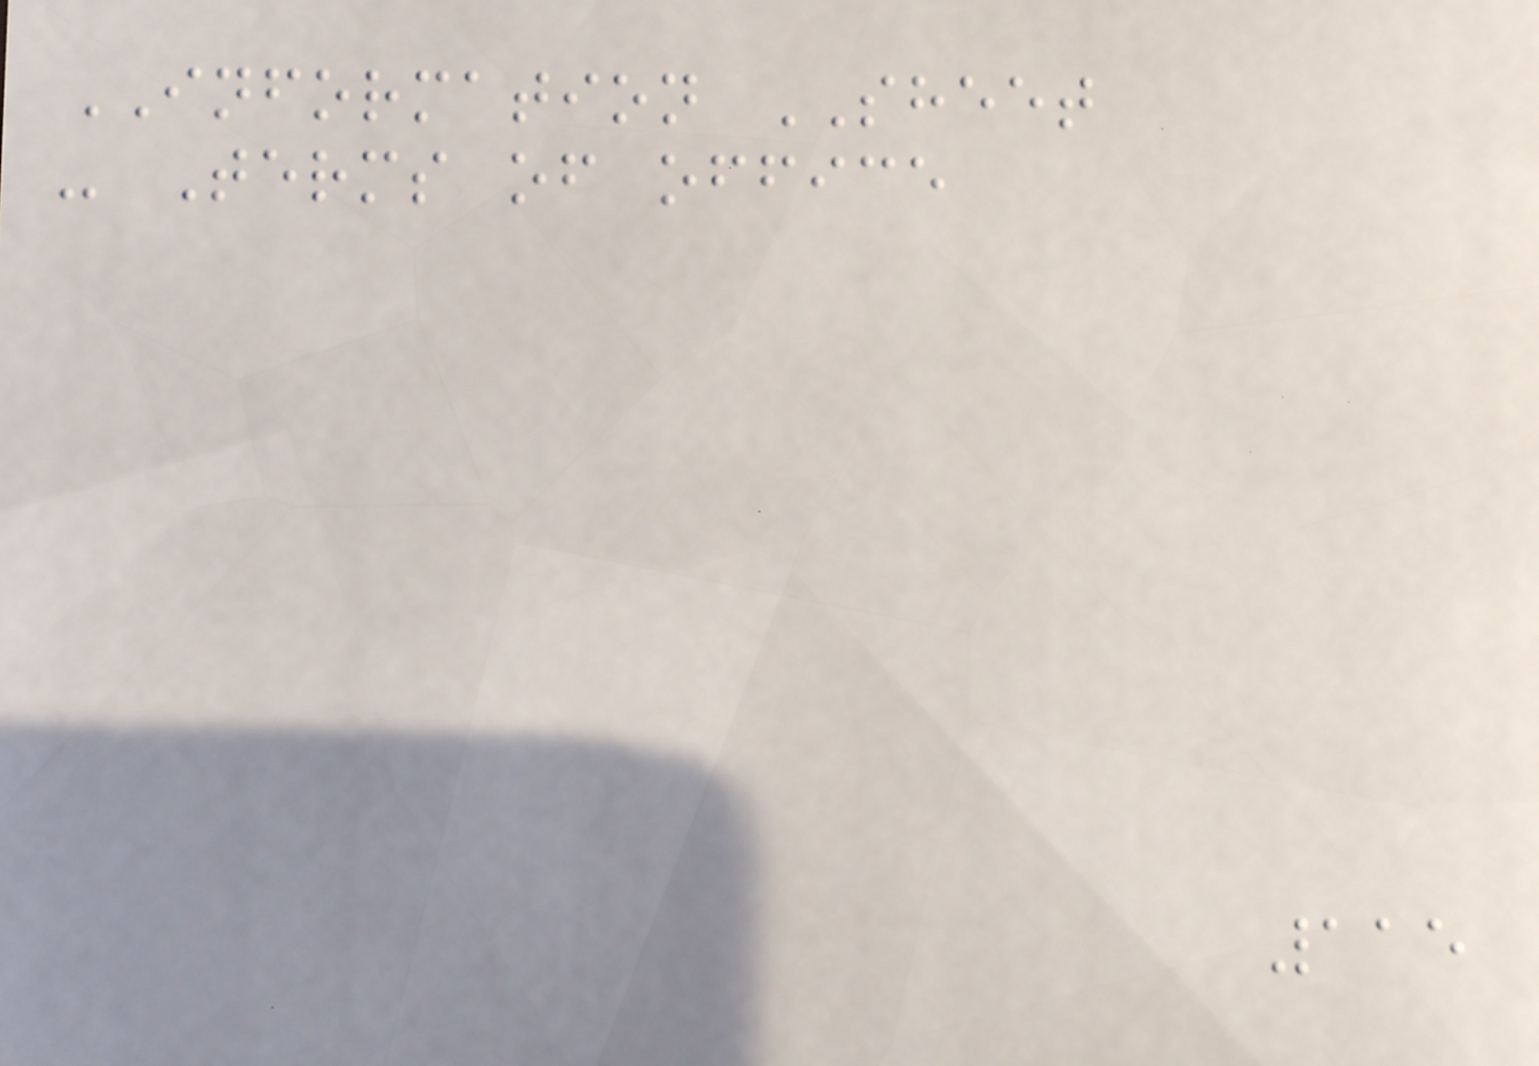INFORMATION SHEET
- Terms of office
115
